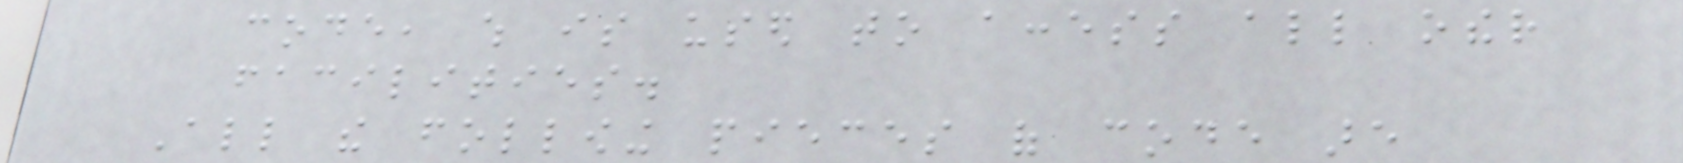code, which is used to access all other
facilities.
All the following pieces of code are
